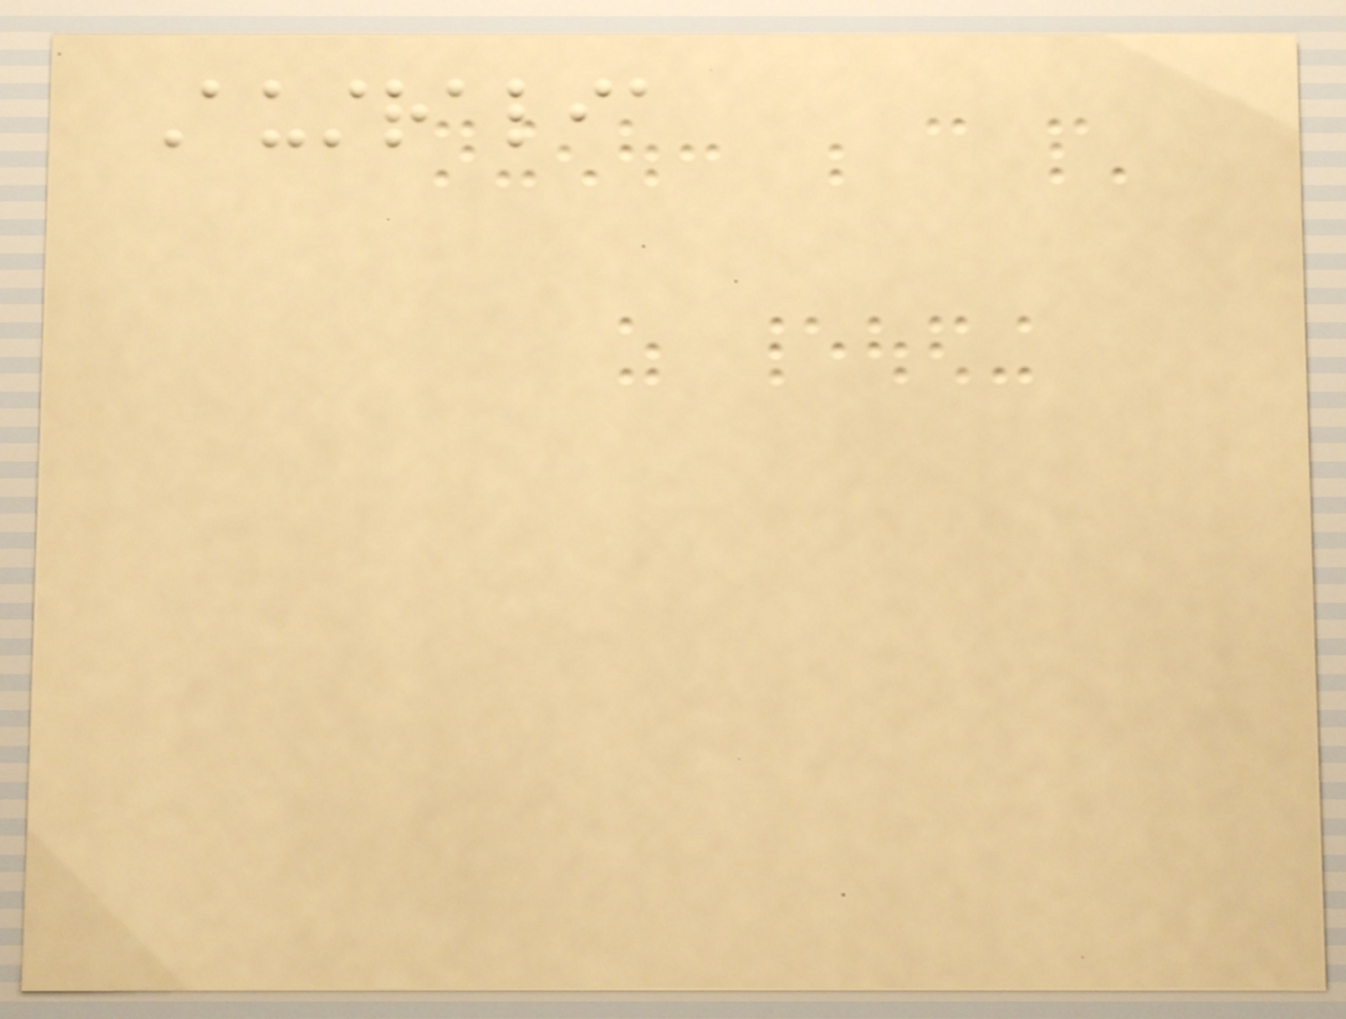Australia
